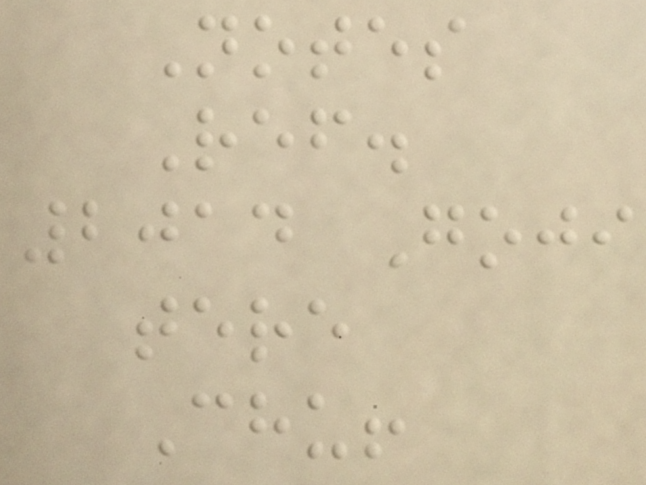Notes
Ref.
2014 Goji
tere
Chu!
